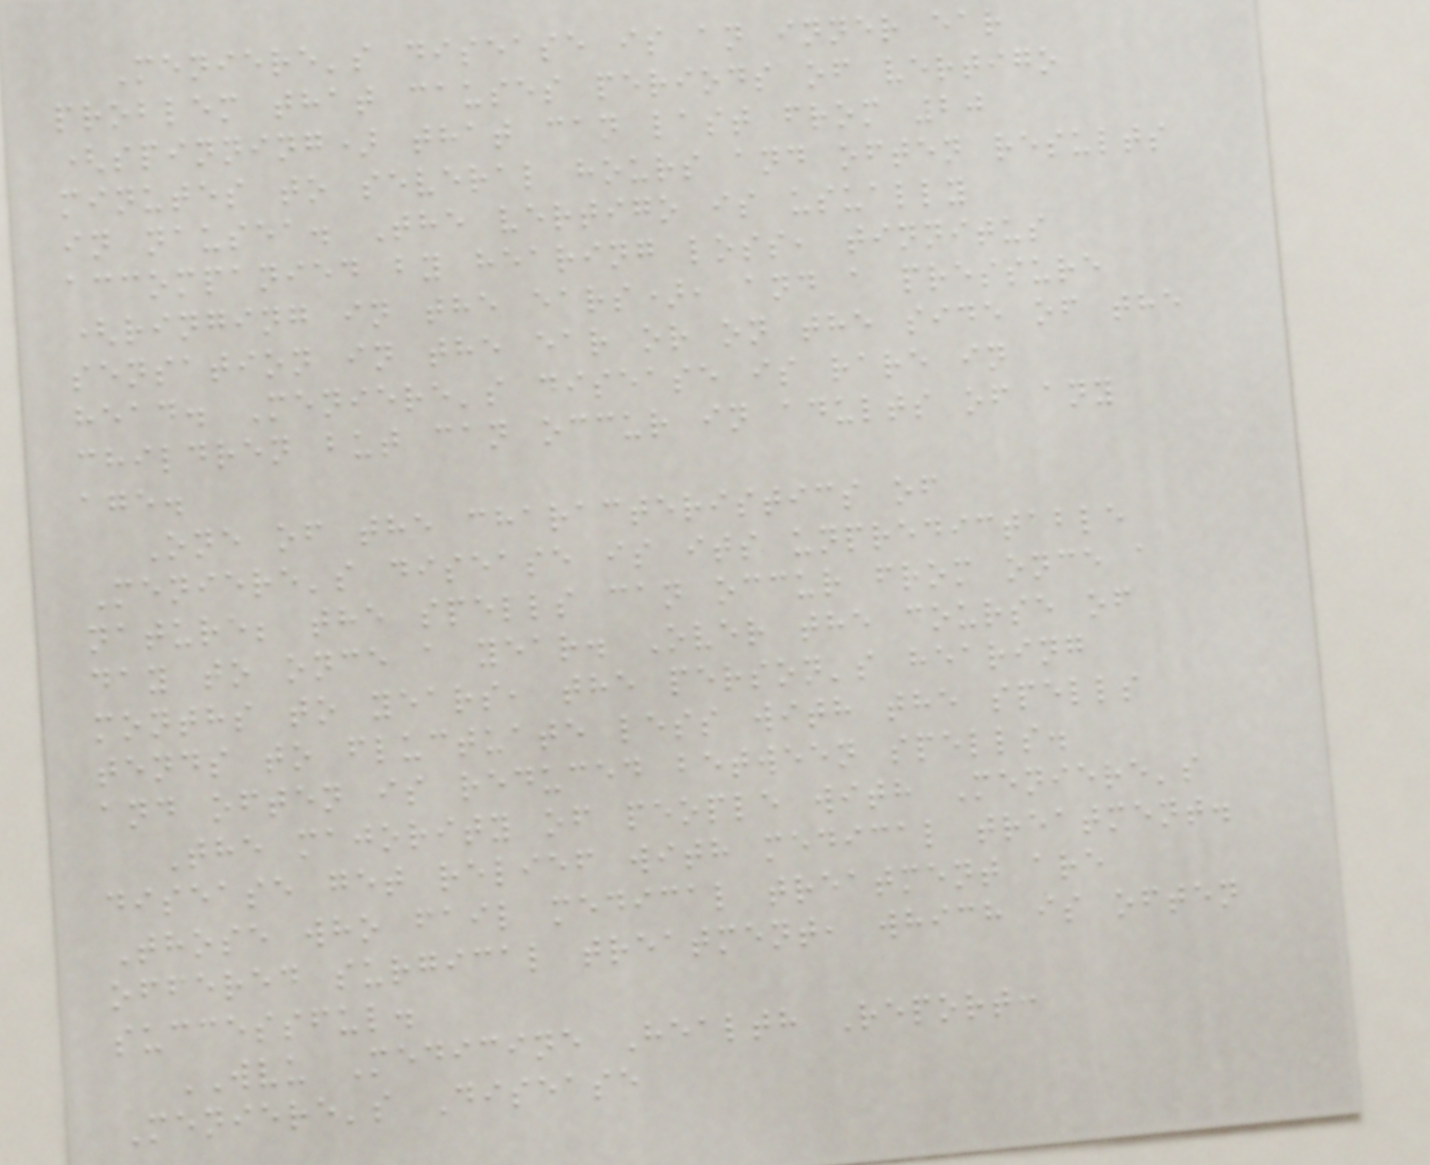Meniere's disease is an inner ear
problem that causes periods of vertigo
(spinning) that can last from 20
minutes to several hours and often results
in nausea. The vertigo is usually
accompanied by hearing loss, tinnitus
(ringing in the ears), and a pressure
sensation in the ear or on the side of the
head. Meniere's disease is rare in
children but can occur in adults of any
age.
One of the characteristics of
Meniere's disease is its unpredictable
nature; the spells can occur from once a
day to once a year. Over the course of
months to years, the person's hearing
tends to fluctuate less with the spells
and often is reduced between spells.
The majority of people with Meniere's
disease get relief with medical treatment.
Those who fail medical treatment are
offered surgical treatment, which is often
successful.
WVU Medicine Health Report:
Meniere's Disease
